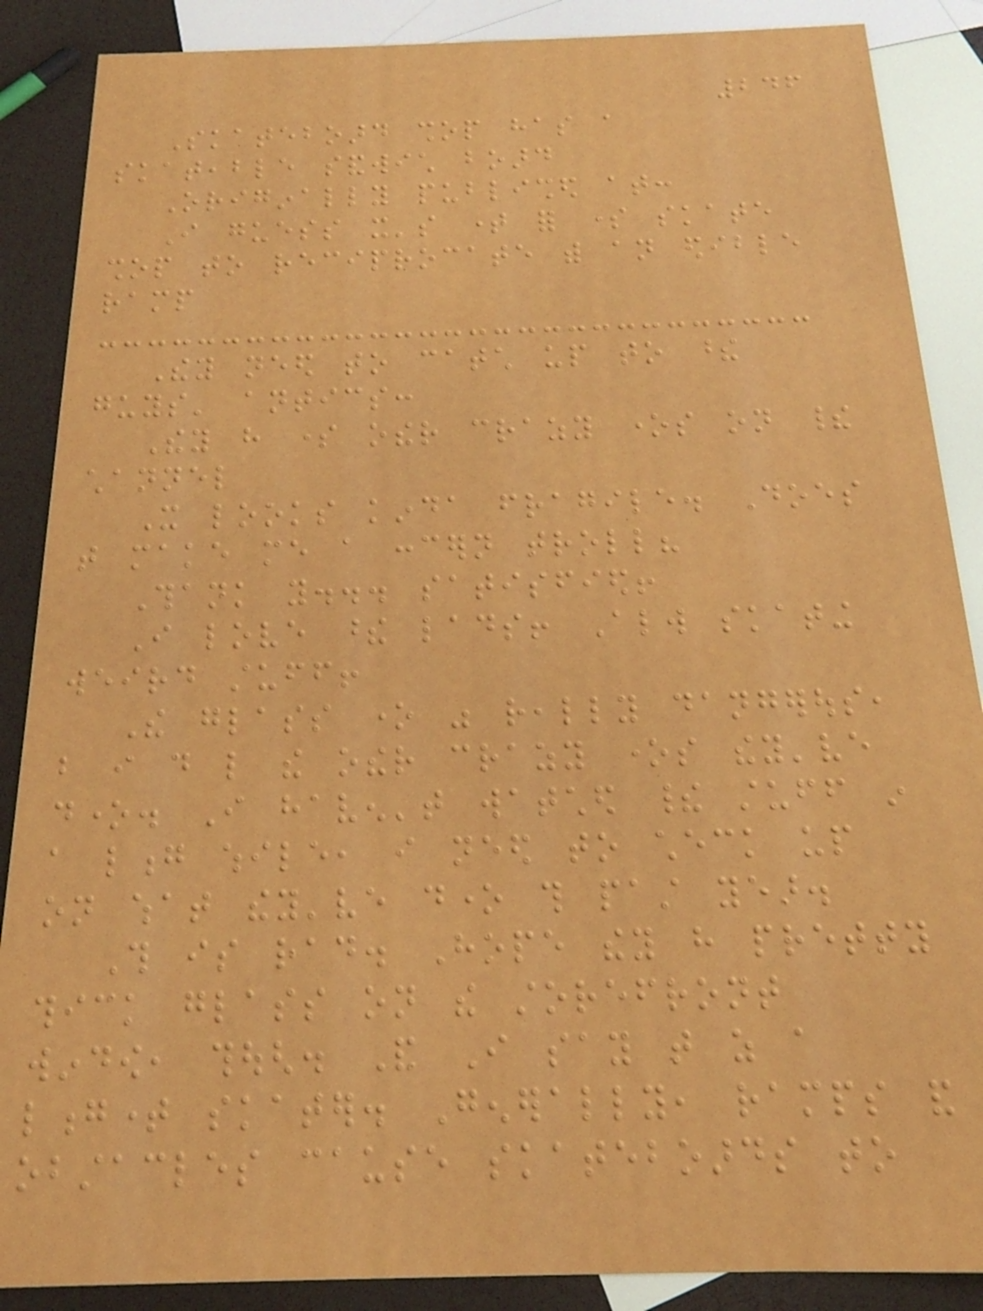246
Skateboard shop has a
skateable sandwich board
Originally published at:
I guess it's time for some skate
shop to reciprocate with an edible
ramp
They need to catch up to these
guys' antics:
They have some other crazy ones on their
channel
It looks kinda fragile. Does
that make me a concern troll?
Thank you... satisfied!
I love these lads! Always skating
weird stuff!
The glass one was really dangerous,
but i do like the other crazy ones they've
done. I haven't watched their stuff in
a long while, i need to check up
on what they've done this past year.
This is rad. Hope they have pretty
thick glass on the storefront
window, though. And I say that as a
longtime skater. Generally, ramps and
obstacles cause skateboards to
